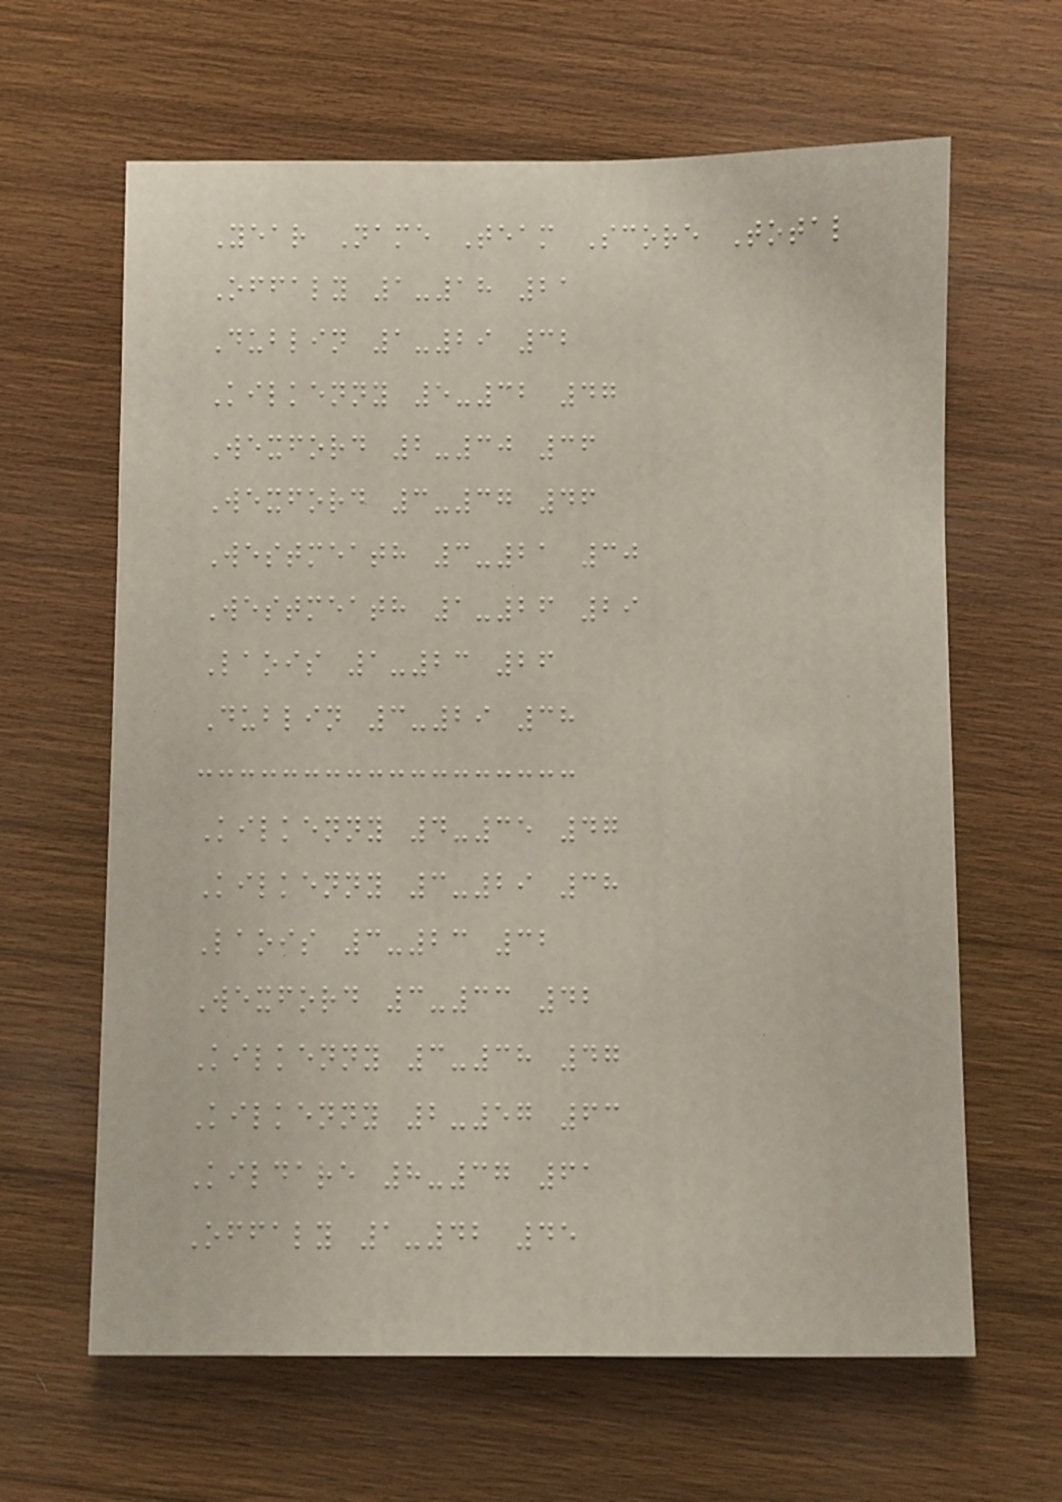Year Name Team Score Total
Offaly 1-18 21
Dublin 1-29 32
Kilkenny 5-32 47
Wexford 2-30 36
Wexford 3-37 46
Westmeath 3-21 30
Westmeath 1-26 29
Laois 1-23 26
Dublin 3-29 38
Kilkenny 4-35 47
Kilkenny 3-29 38
Laois 3-23 32
Wexford 3-33 42
Kilkenny 3-38 47
Kilkenny 2-57 63
Kildare 8-37 61
Offaly 1-42 45
